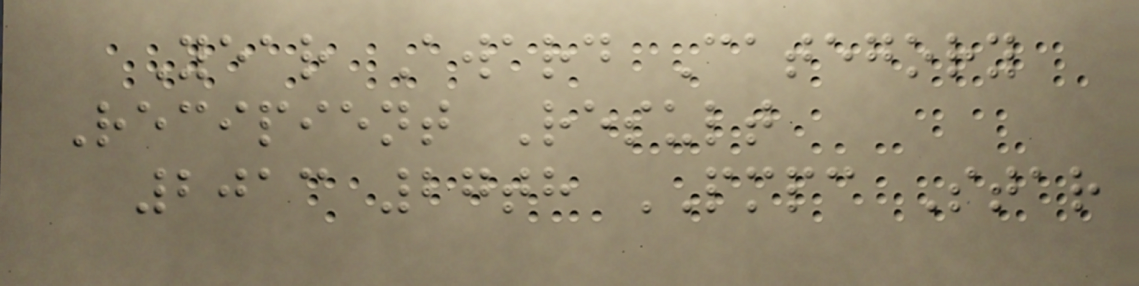Year Award Category
Recipient Result
2013 27th PMPC Star
